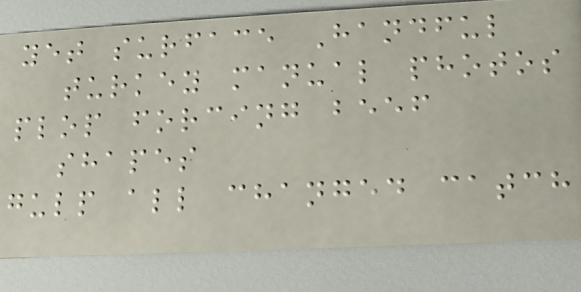yet surface Handful
turkey manual photos
plop forcing beef
shapes
gulp all changed catch
